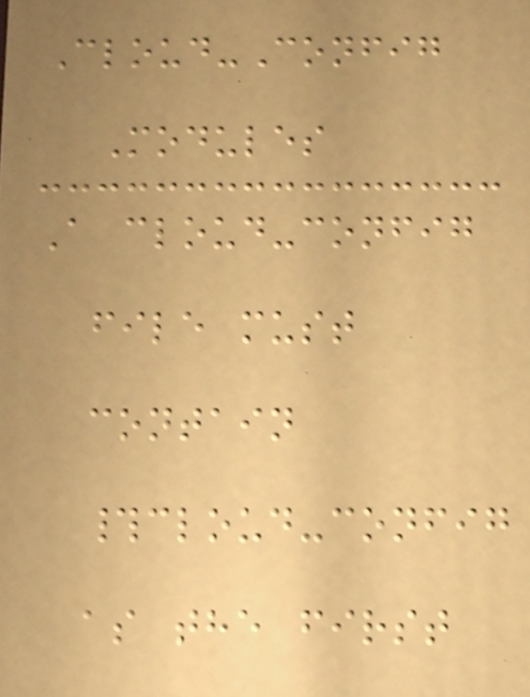Cloud-Config
Modules
A cloud-config
file must
contain
#cloud-config
as the first
